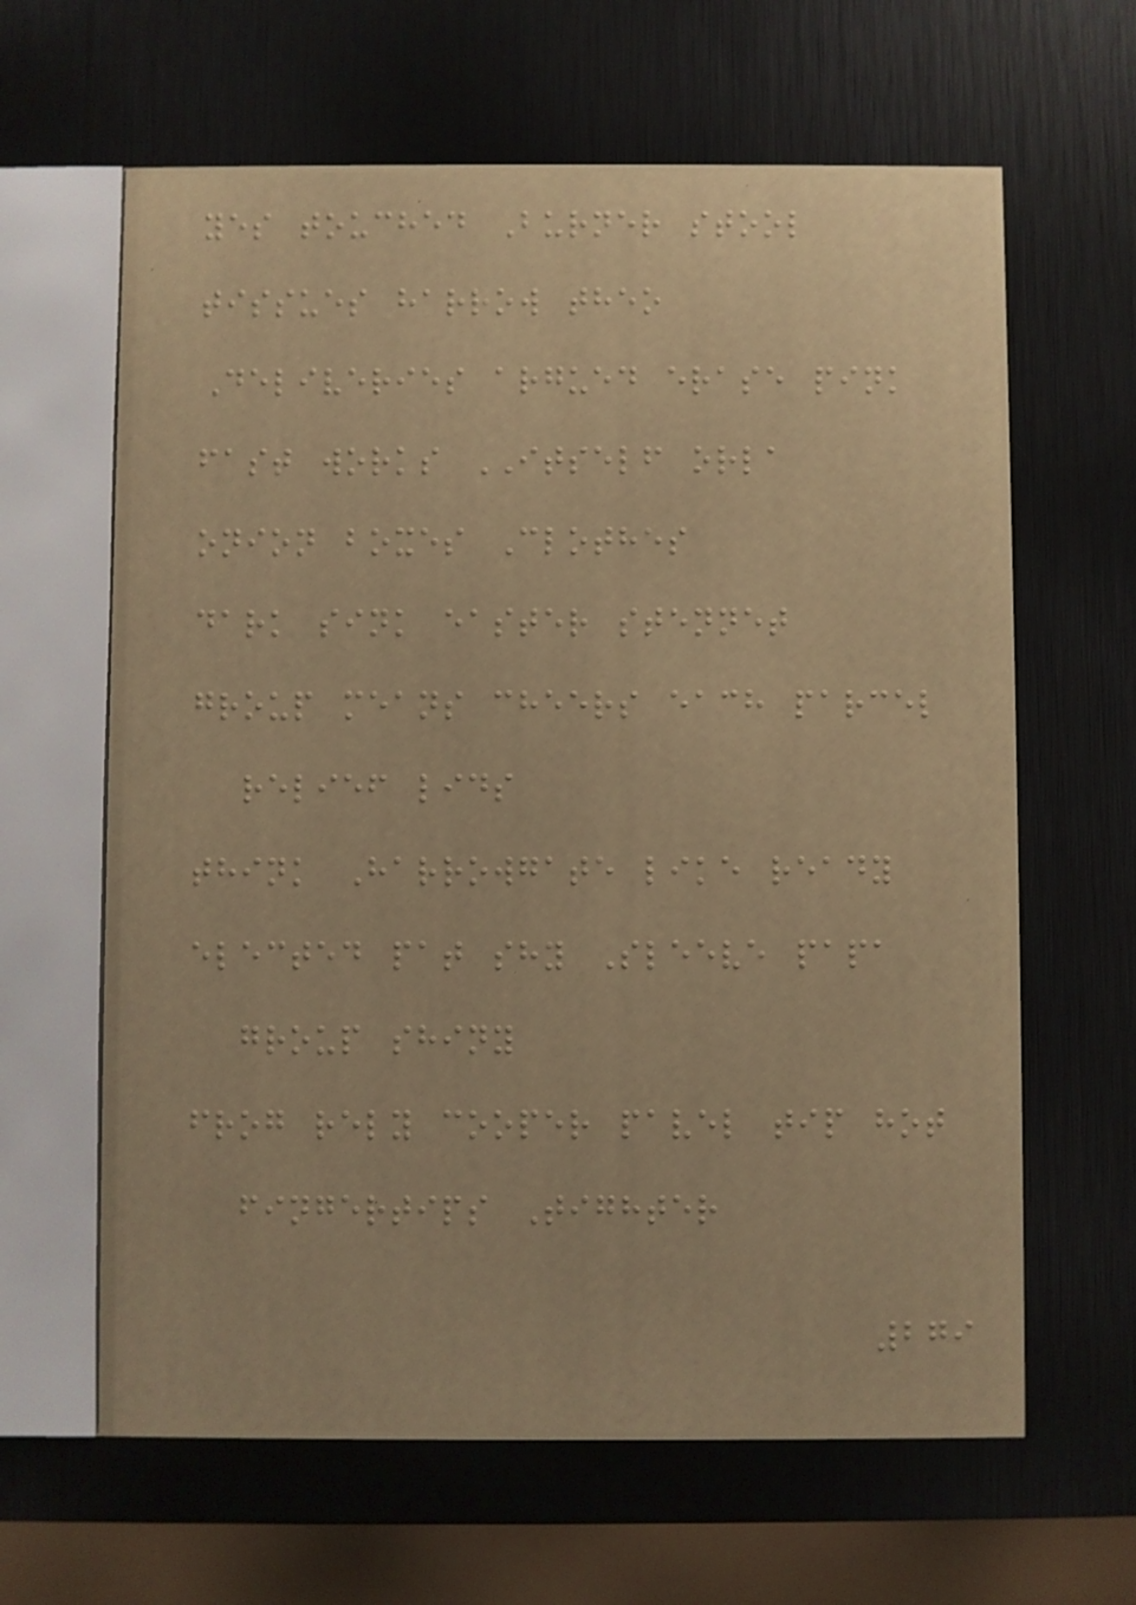yes touched Burner stool
tissues harrow theo
Deliveries argued erase pink
fast works ITSELF orla
onion boxes Clothes
dark sink easter stennet
group means cheers each parcel
relief lids
think Harrowgate like ready
elected pat shy Sleeve papa
group shiny
frog rely cooper pavel tip hot
fingertips Tighter
279
